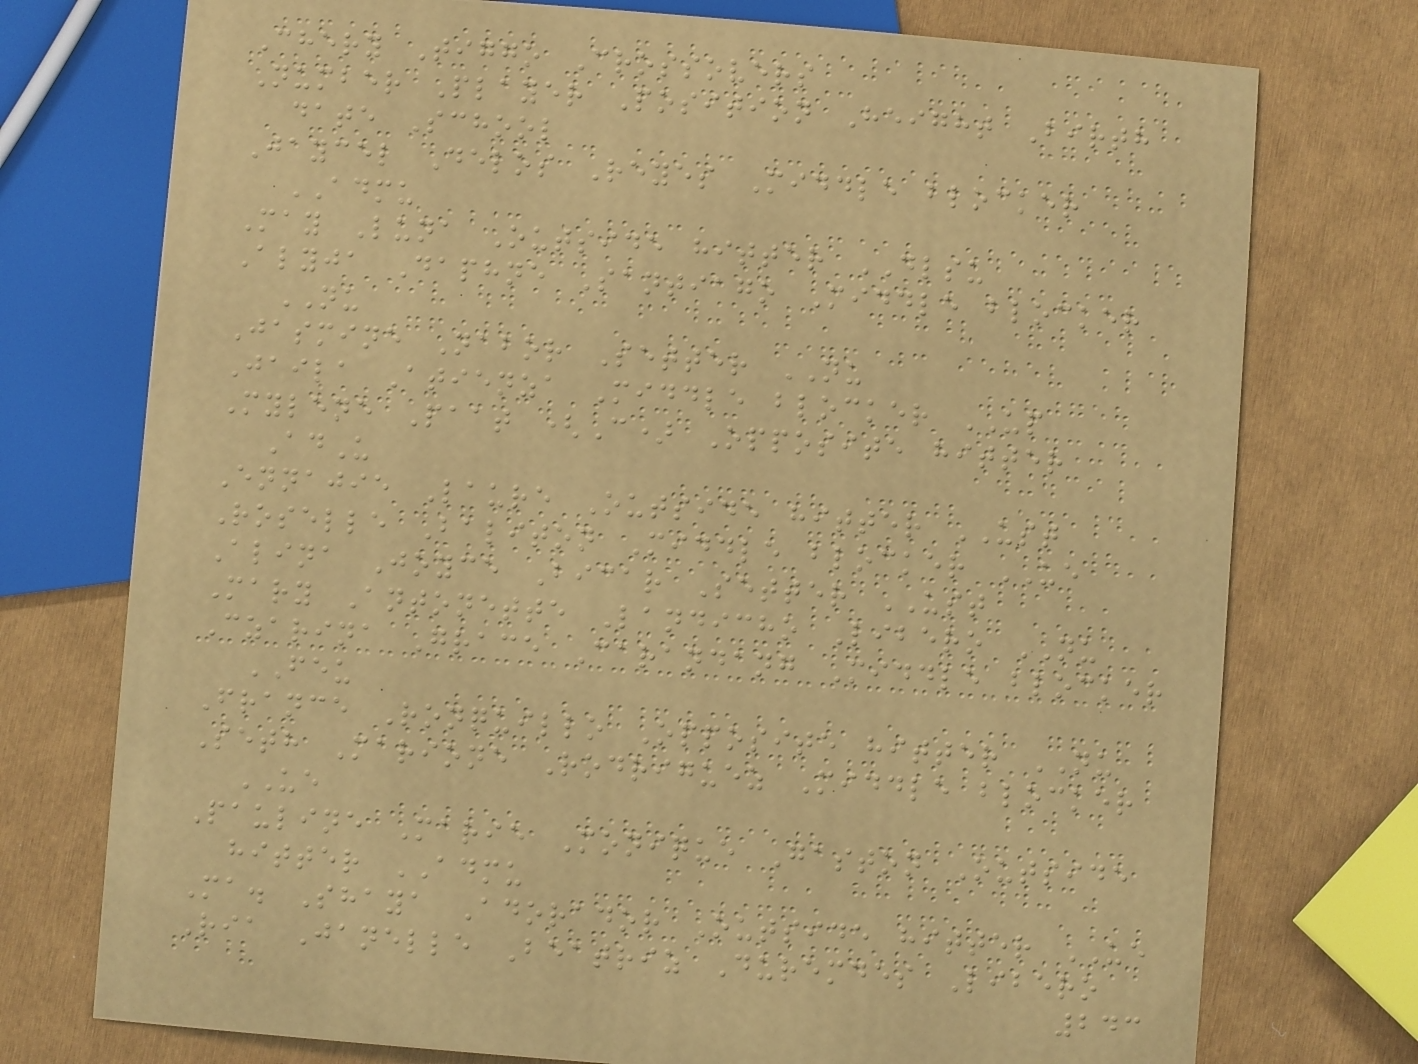Chery Tiggo Crossovers
Number Player Position Height Birth
date School
Jaycel Delos Reyes Middle blocker
ADMU
May Luna Outside hitter DLSU
Alyja Daphne Santiago Middle blocker
NU
Jasmine Nabor Setter NU
Jaila Atienza Middle blocker UP
Mylene Paat (C) Opposite hitter
AdU
Ennajie Laure Outside hitter UST
Roselle Baliton Middle blocker UE
Alina Joyce Bicar Setter UST
Mary Antonette Landicho Libero NU
Czarina Grace Carandang Middle blocker
FEU
France Ronquillo Opposite hitter NU
Seth Marione Rodriguez Middle blocker
UE
Pauline Marie Monique Gaston Outside
hitter ADMU
Ma. Shaya Adorador Outside hitter UE
Ria Janelle Beatriz Duremdes Libero
243
